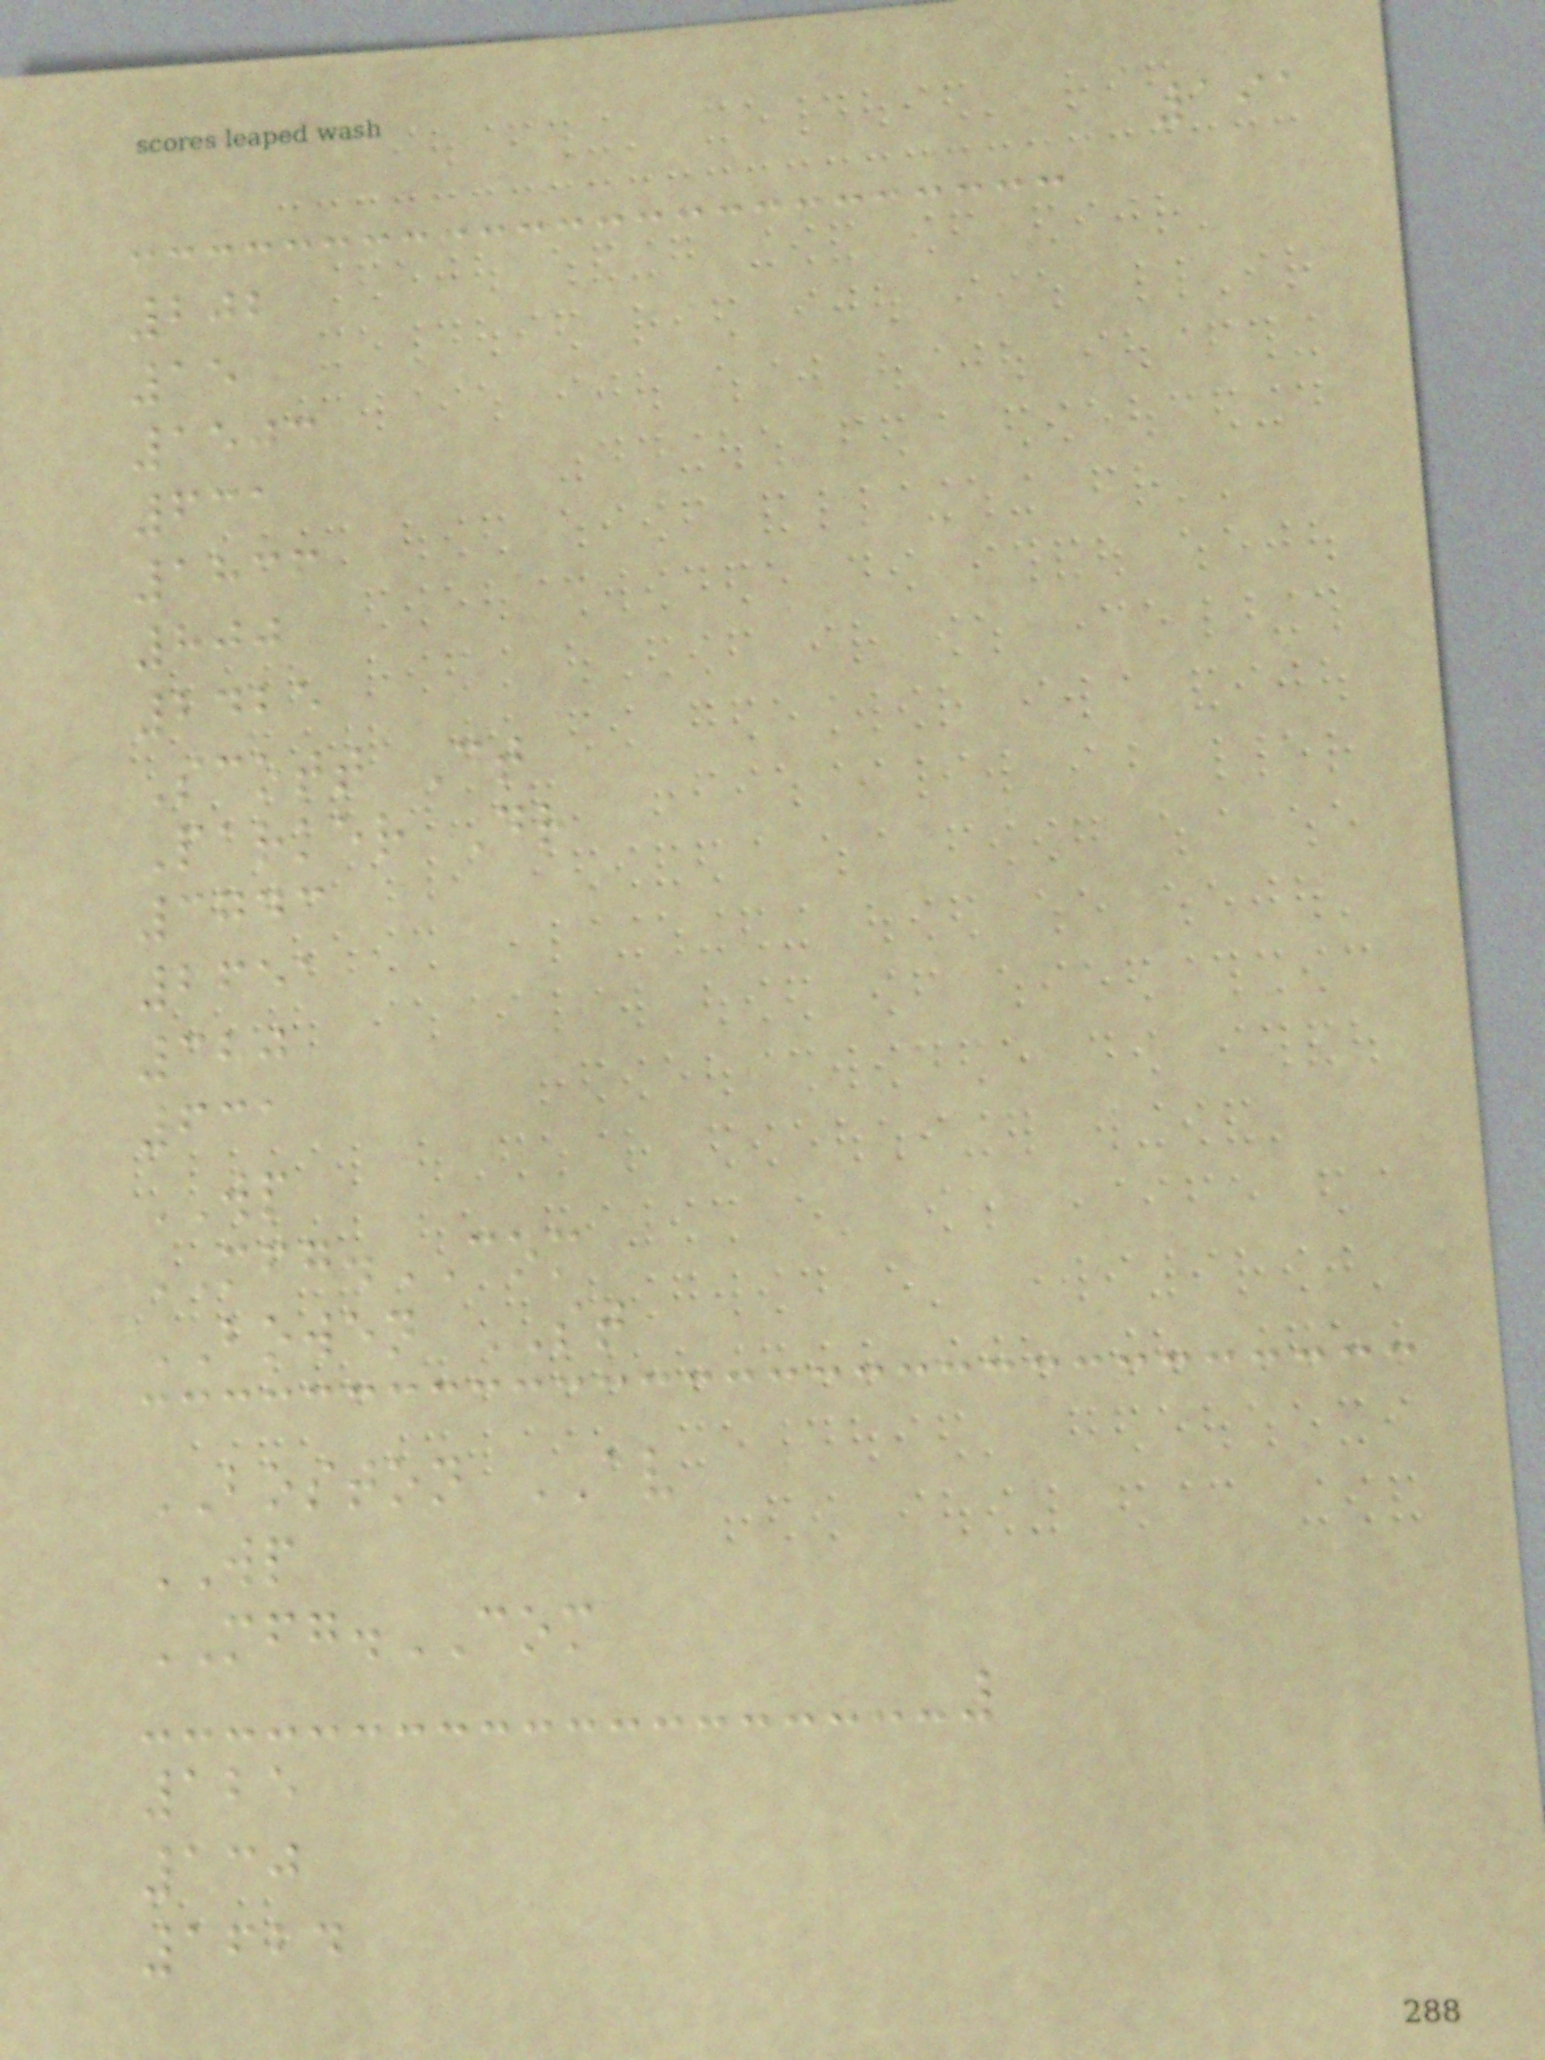191
202
15
1503
631
1836
800
2425
Scott Ct
Parker Dr
3743
2651
380
631
WP
MFG.COM
BOWEN ST
BOSTON AV
WP
MFG.COM
125
130
1624
